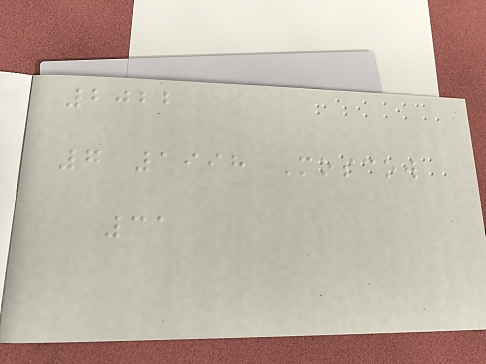2022
7 1998 Moscow
31
